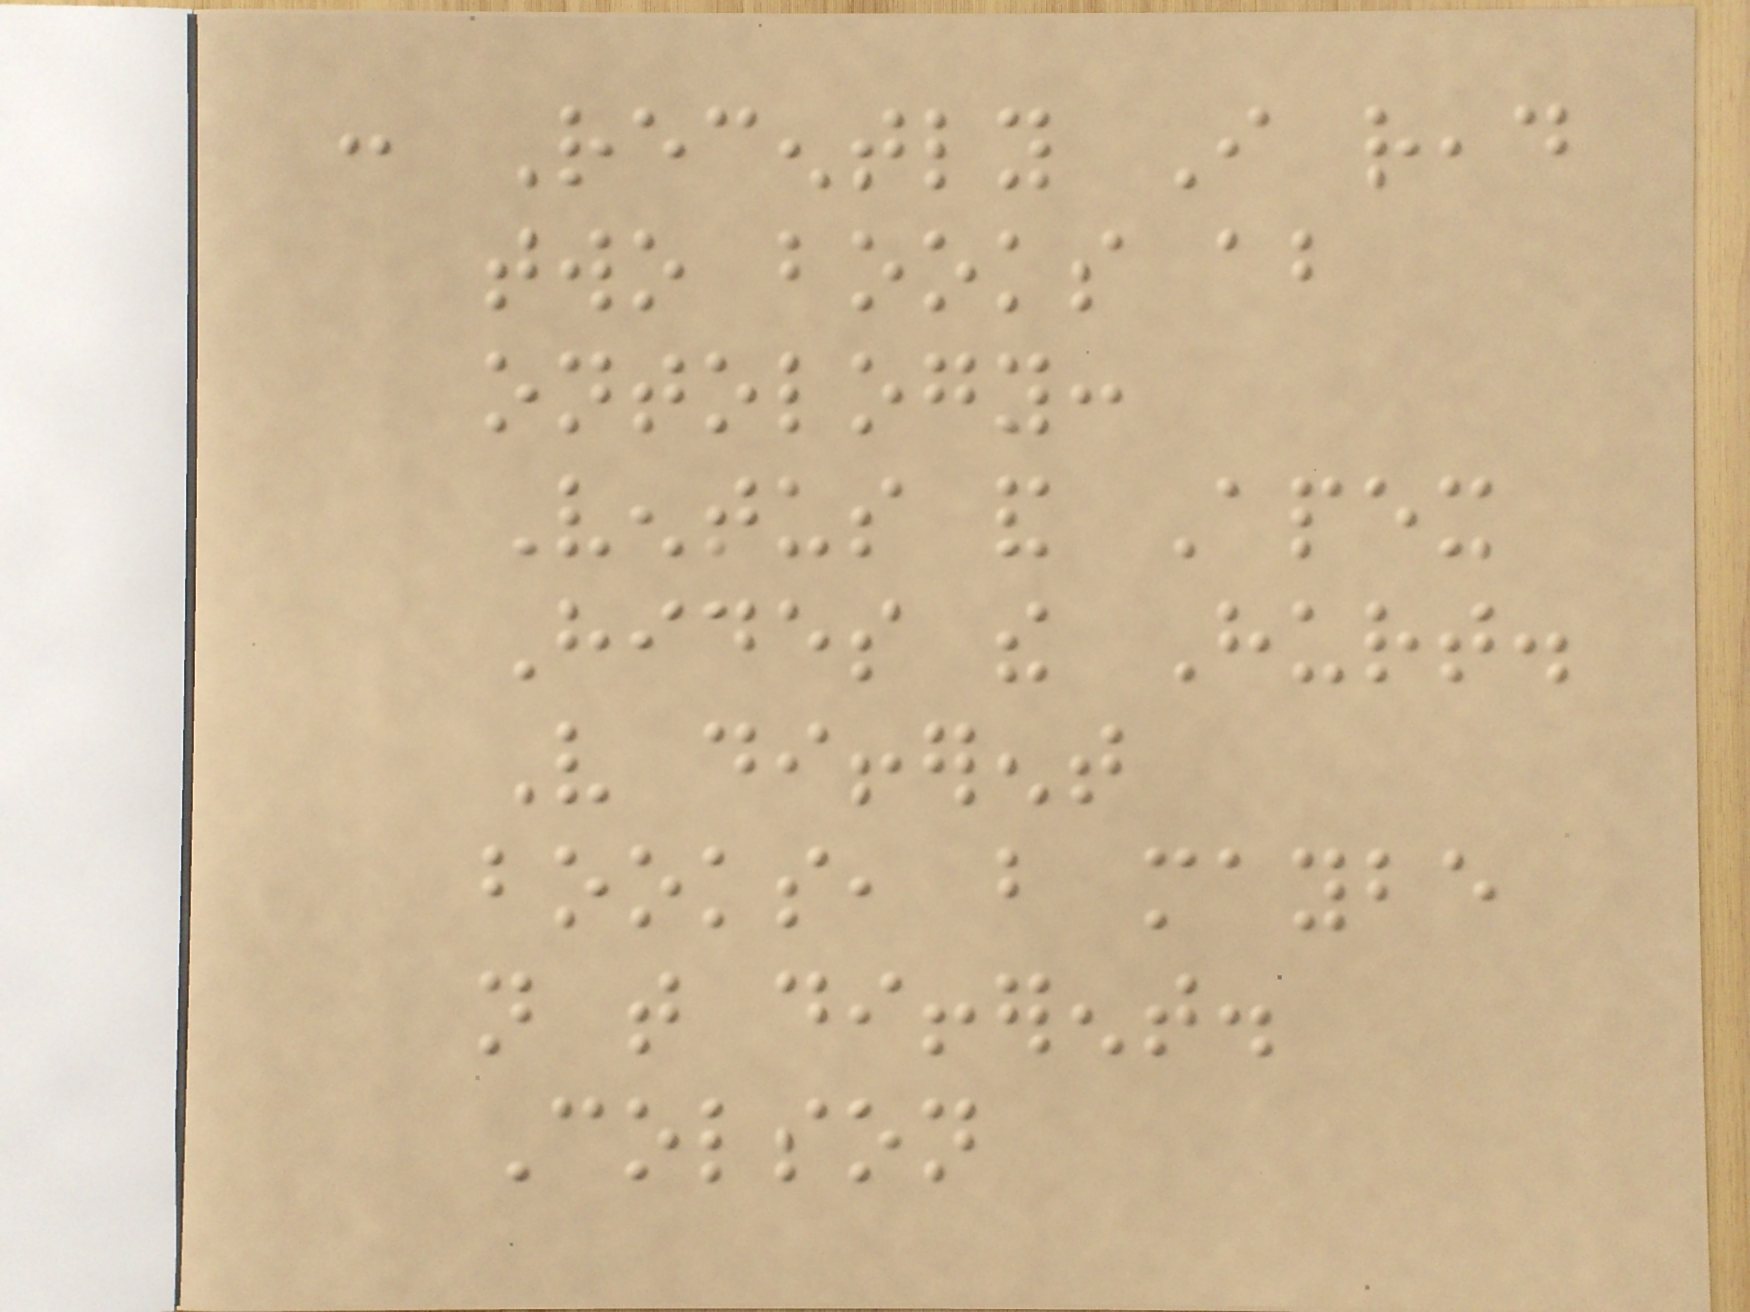: Recently I read
two books about
ontology:
Ventus and Apex
Hides the Hurt.
Very different
books, but maybe
not that different.
Colson
